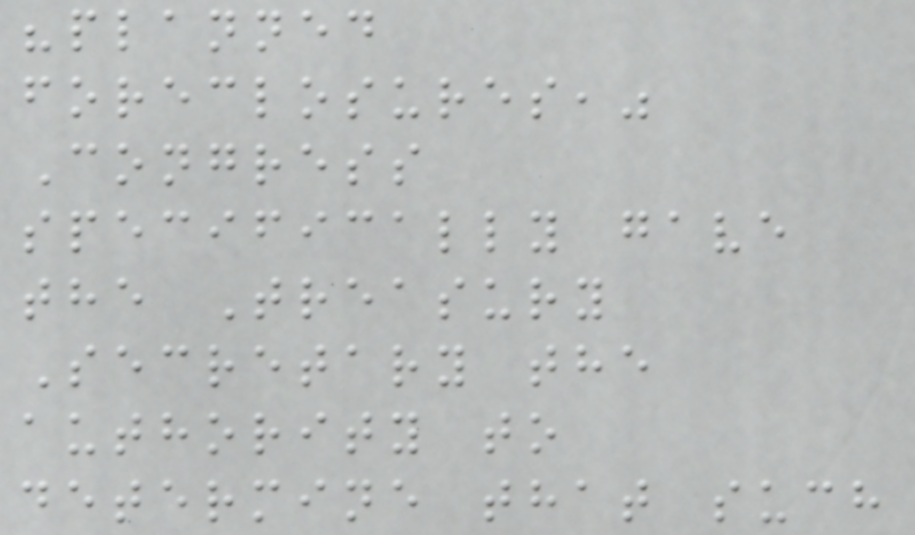"planned
foreclosures,"
Congress
specifically gave
the Treasury
Secretary the
authority to
determine that such
